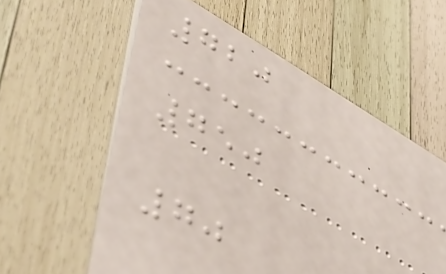720
750
70
